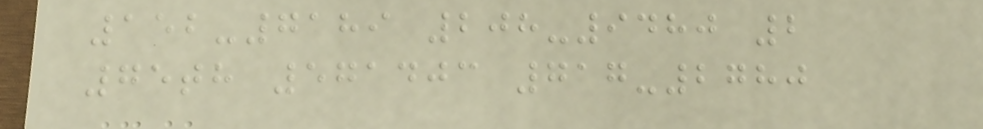152-7189 208-9480 2
75th 571403 717-2780
